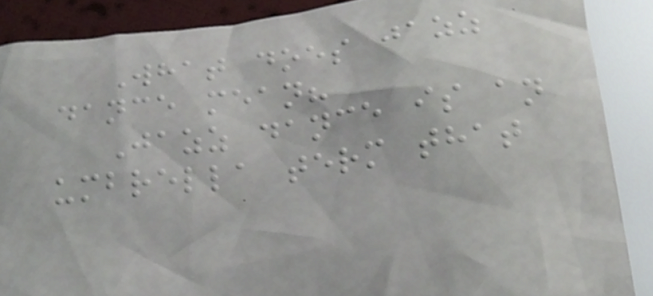What does jazz
dance mean?
Jazz dance is an
umbrella term that
